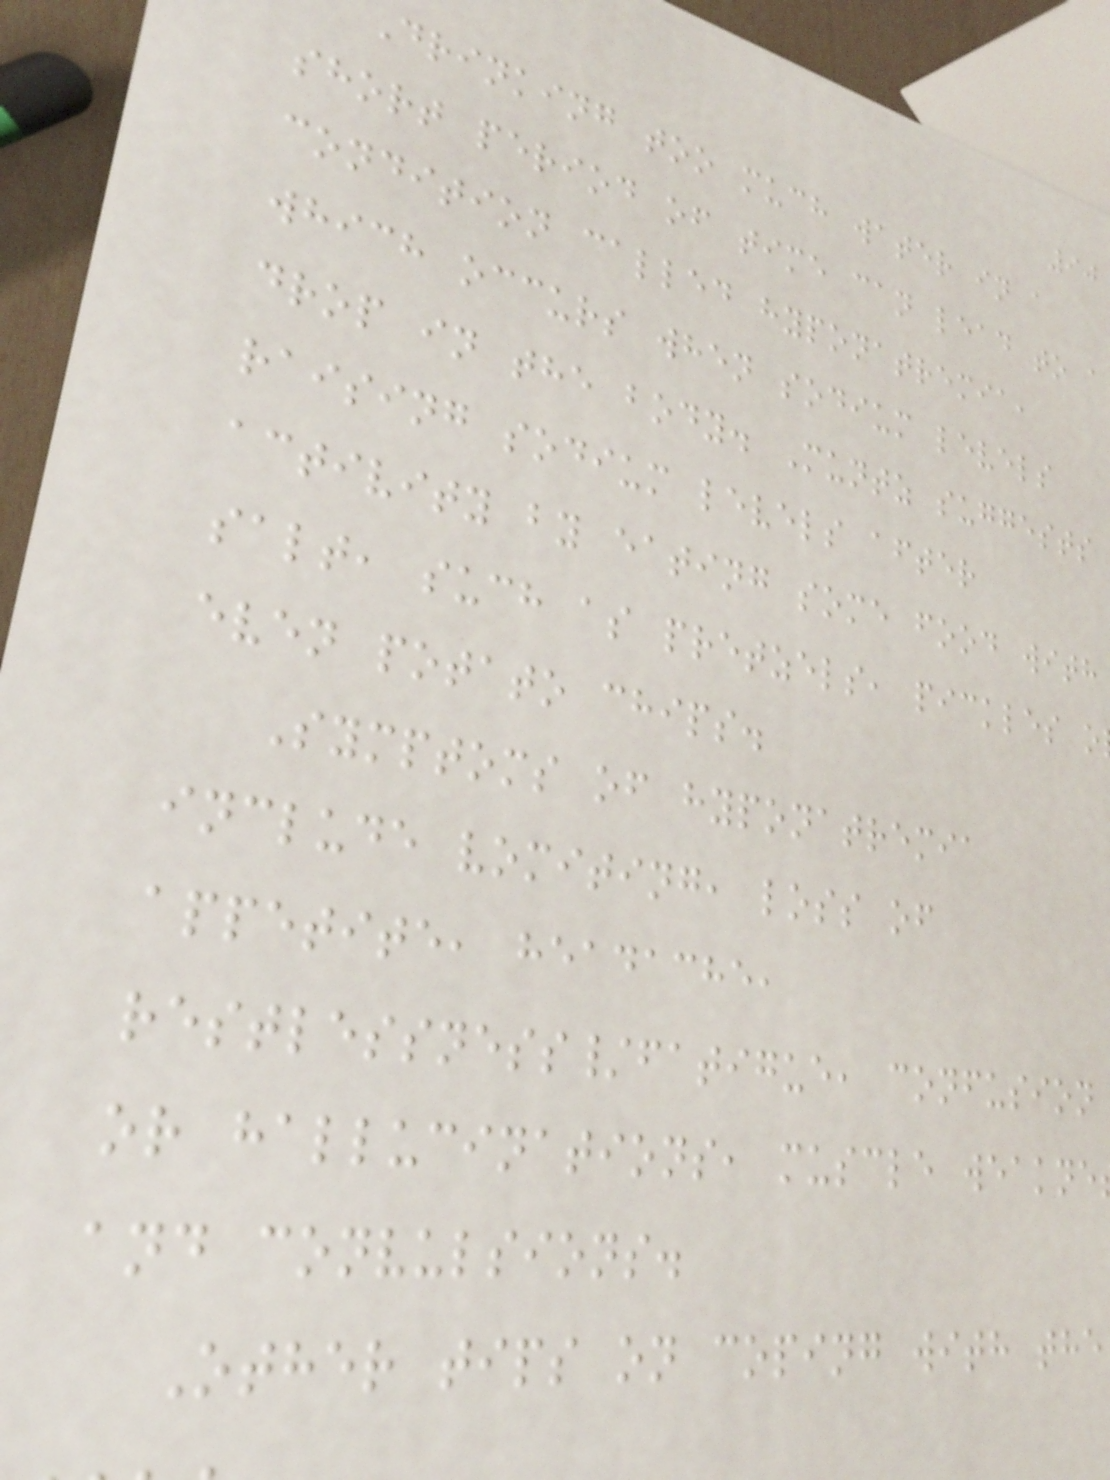90
Drinking too much water in a
short period of time can lead to a
condition called hyponatremia,
which occurs when sodium levels
drop in the body. Muntz suggests
raising sodium levels after
activity by eating some food with
salt, such as pretzels, pickles o
even potato chips.
Symptoms of hyponatremia
include vomiting, loss of
appetite, headache,
restlessness/fatigue, confusion
or hallucinations, muscle weakne
and convulsions.
Other tips on coping with the
